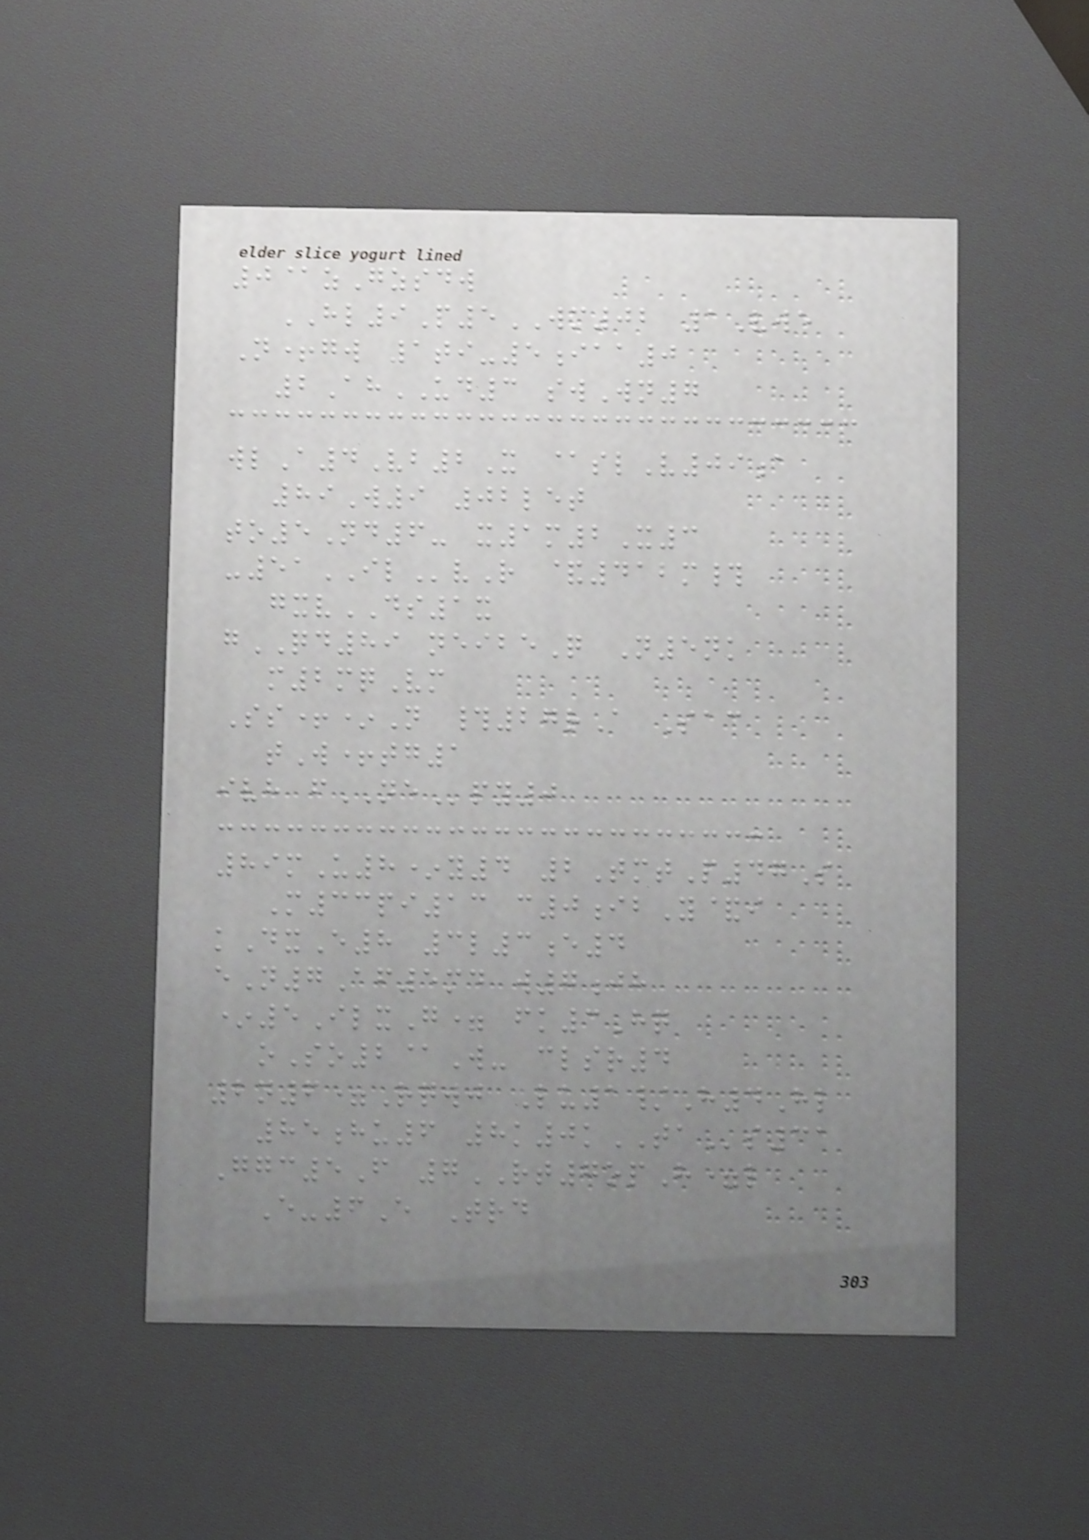0@zGzsdw
HL9P5WM02 1Vwe
N+gw 1ti-5iaa0
2AhUD3 swWn7
wlA4Vb2X @slV09a
89W9 02let
to5Nd6- x1m2X3
-51ILvR &412m#
gxvDS1x
gQD89 neibeQ N5nk
m2mqVm
Ss+*N #27rA Sac
tW+tg1
ivh fNEpy0
89mU8*y4 2TmtP47S
M33pi13 c0ibY&i
kDxE8 3l3e4
eN7Af5md w7jh
*5IlxG= fk3Hq
oSo2@W- clsr4
2n6=Rqwj Lu1/H4Hl
85hu6 8k0kTAs31
Ggc5F 7RT7opH=l
E-6E Trd
